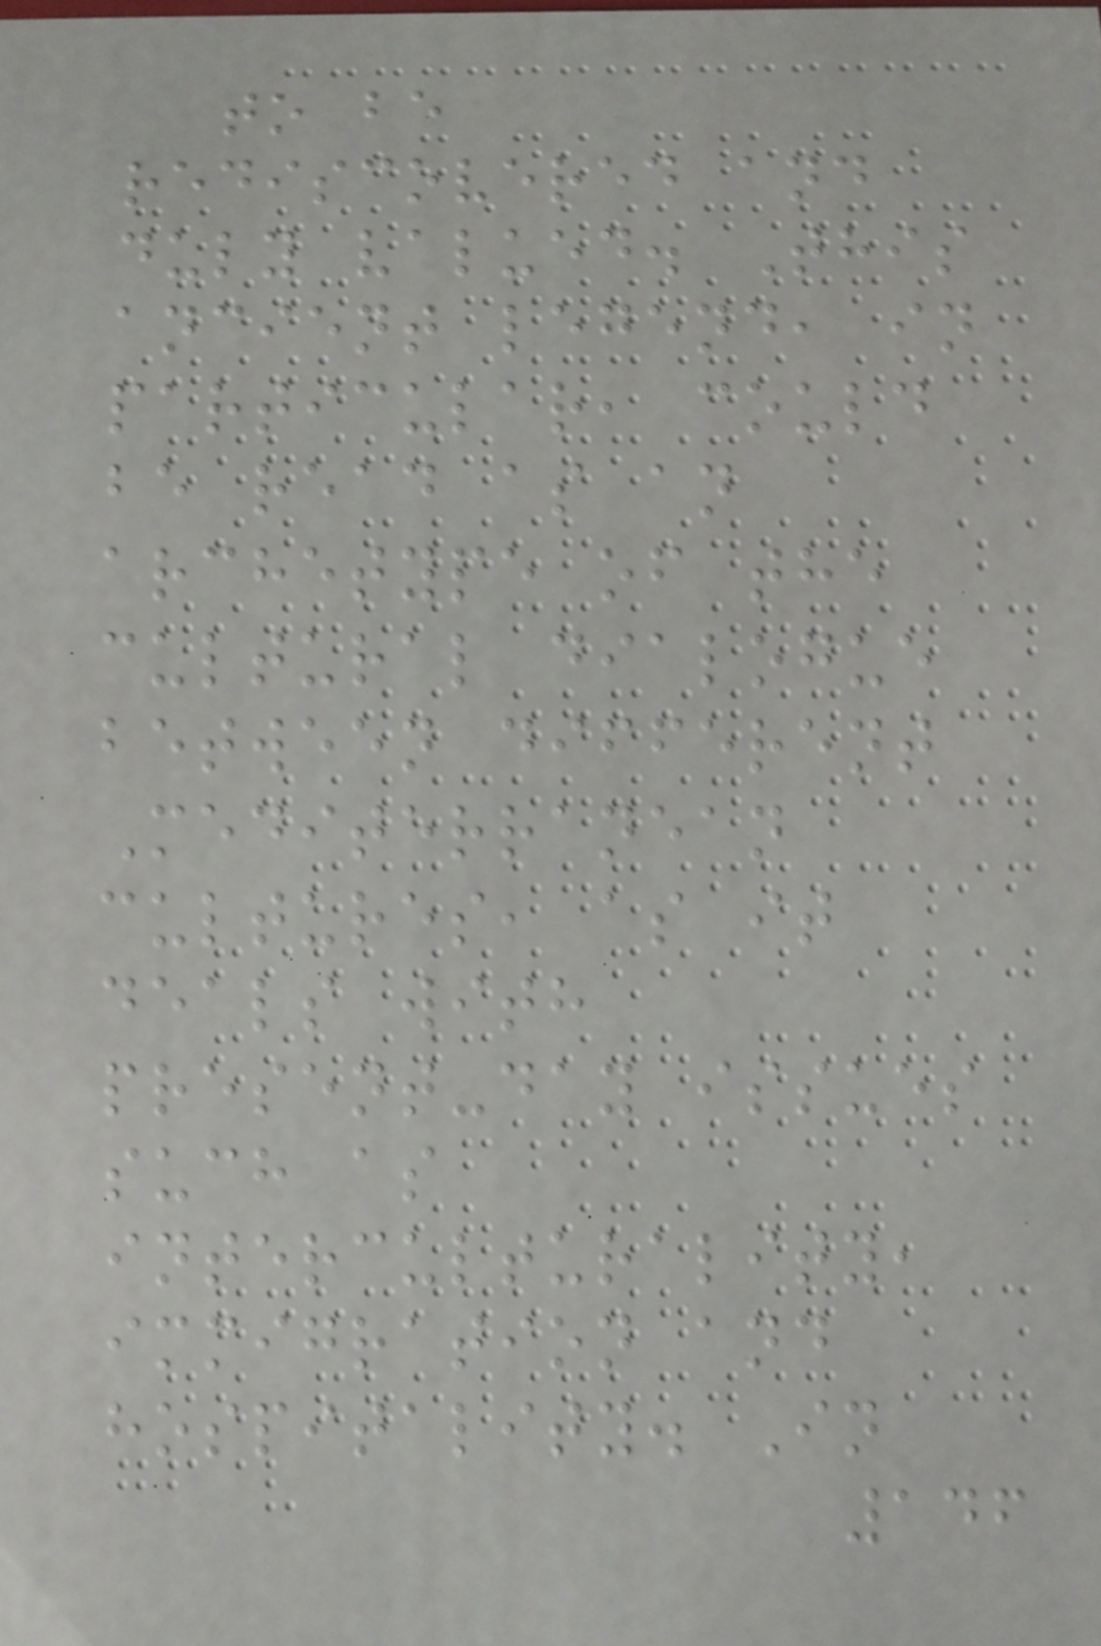to be
rediscovered and
duly valued. This
ancient legend, in
particular, could
be read as an
archetype of the
cultural dialogue
between different
Mediterranean
cultures, as it
deals with
present-day issues
such as
interculturality,
immigration and
hospitality. In
146
